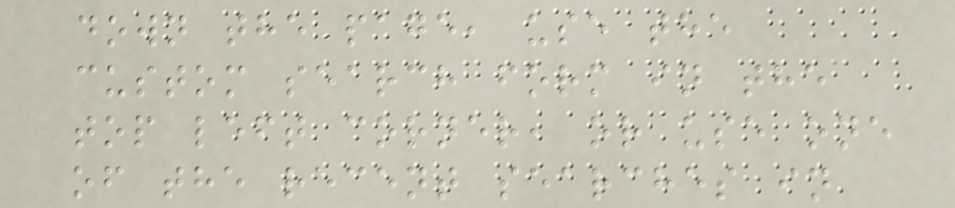down the page, use the
custom search form in the
top left corner, or use one
of the recent searches in
